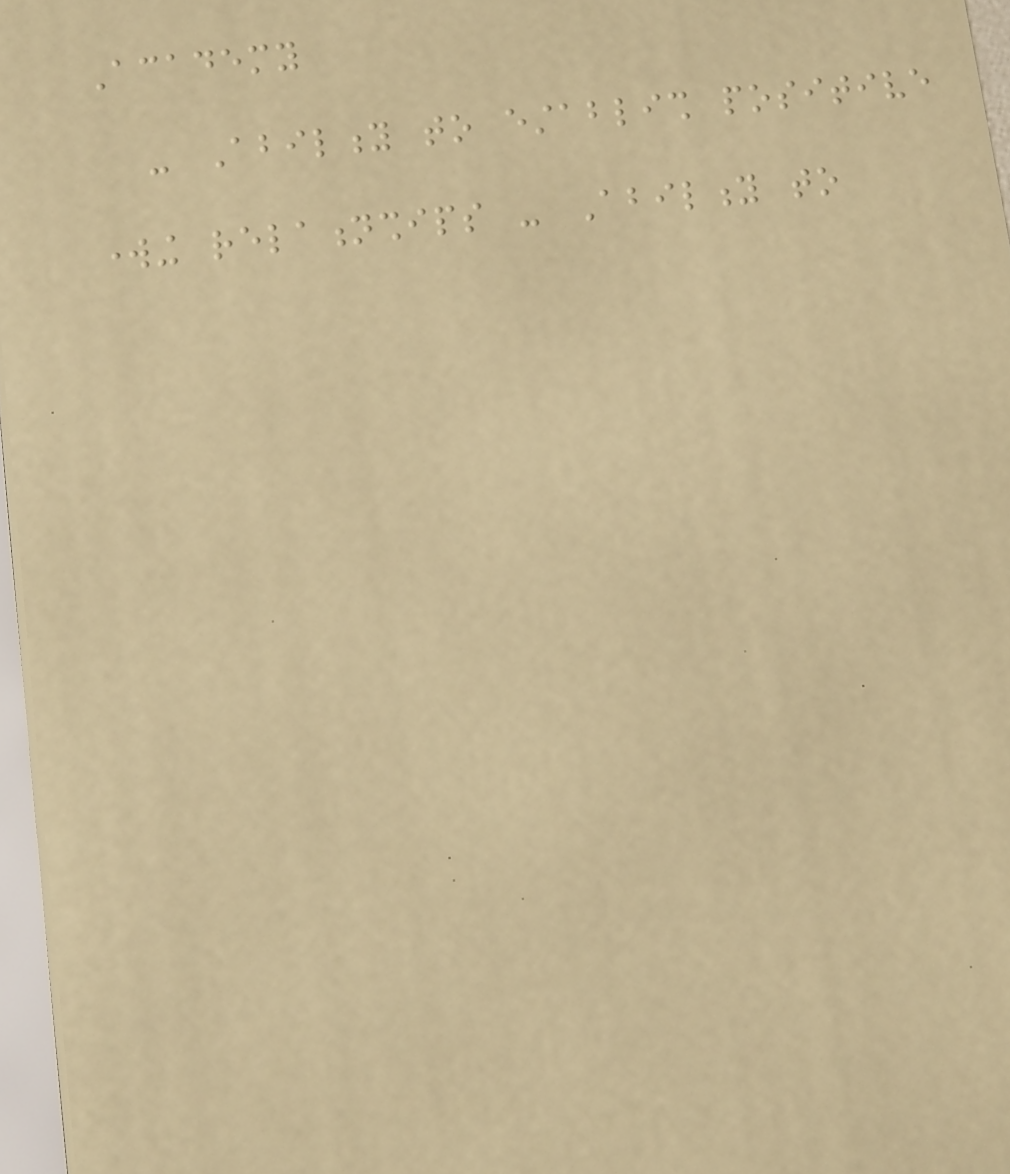Academy
- Ability to establish positive
working relationships - Ability to
